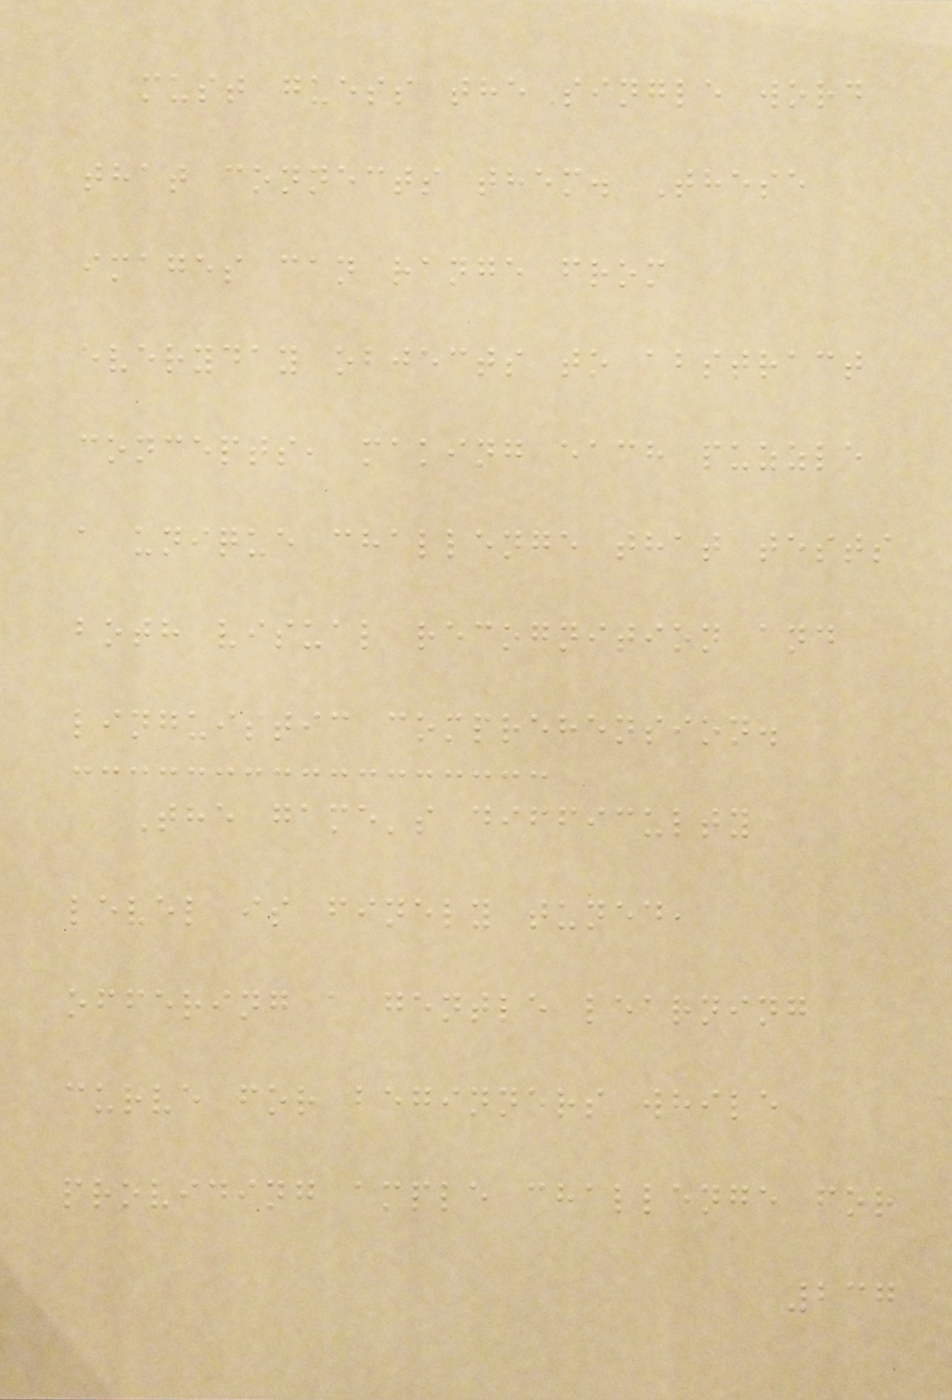must guess the single word
that connects them. These
images can range from
everyday objects to abstract
concepts, making each puzzle
a unique challenge that tests
both visual recognition and
linguistic comprehension.
The game's difficulty
level is finely tuned,
offering a gentle learning
curve for beginners while
providing ample challenge for
237
